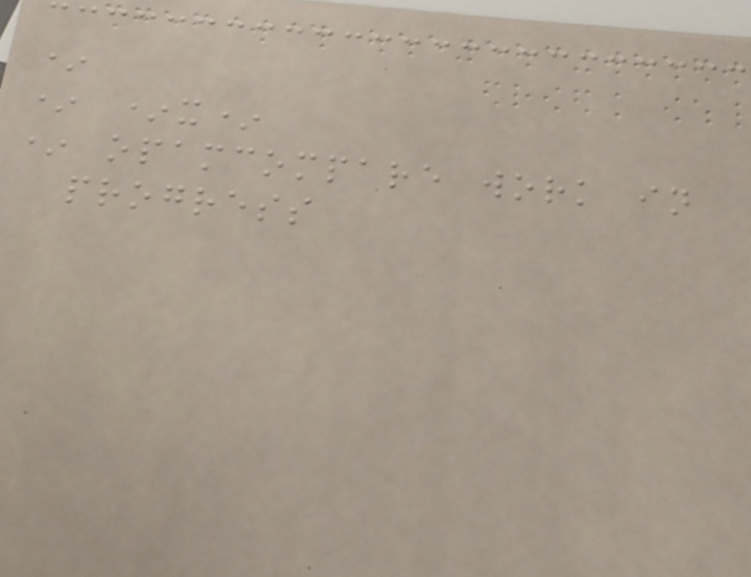*
* *x*
* opamcompare work in
progress
